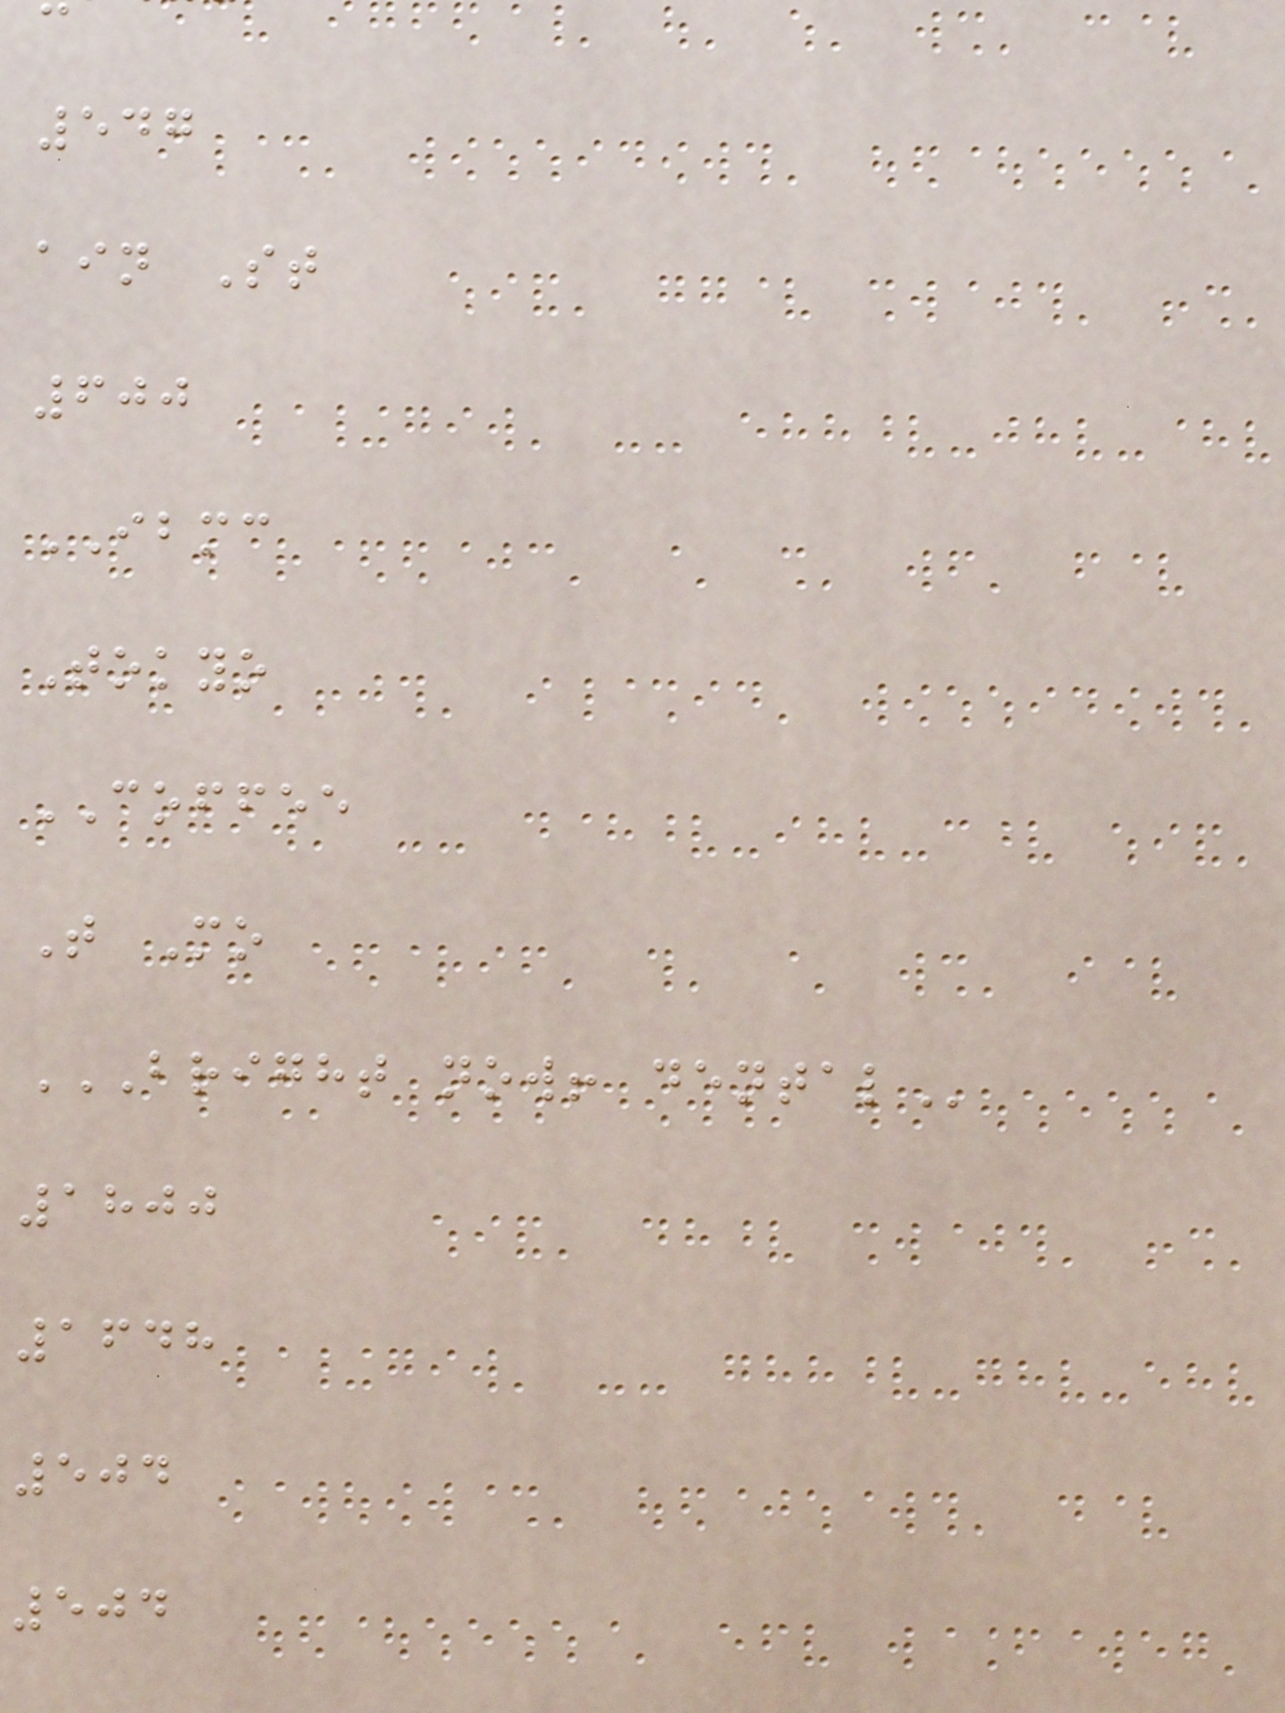547
ain St
600
IBMC
Tokyo
COFFEE
T Mo
BRIGHT NOW! DENTAL
1800
1648
504
504
